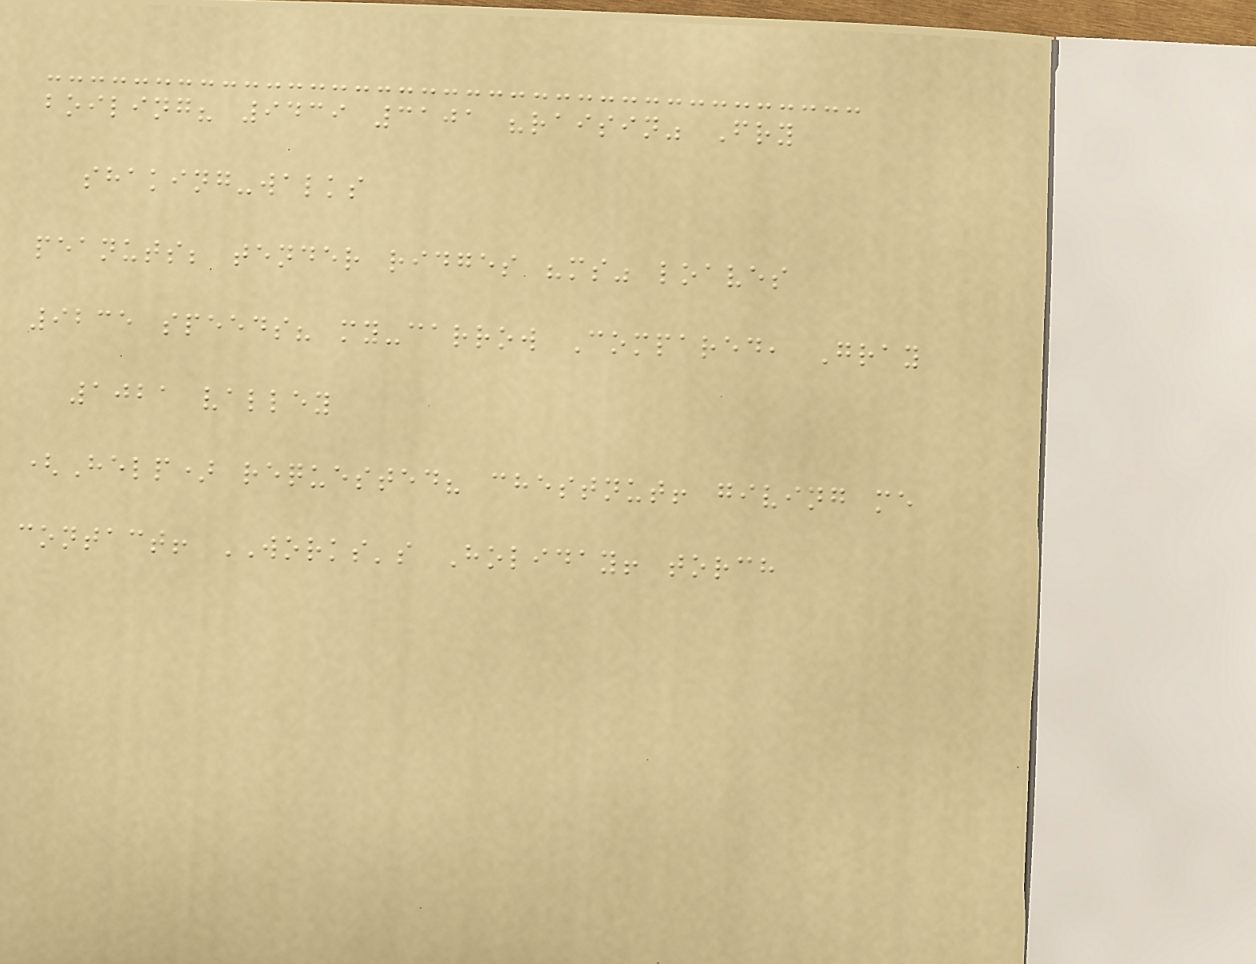boiling? 9439 3101 "raisin" Fry
shaking-walks
peanuts; tender ridges "ms" loaves
9235 speeds? my-carrow Compared, Gray
1021 valley
(Help) requested? chestnut! giving me
contact! WORKS's Holiday! torch
